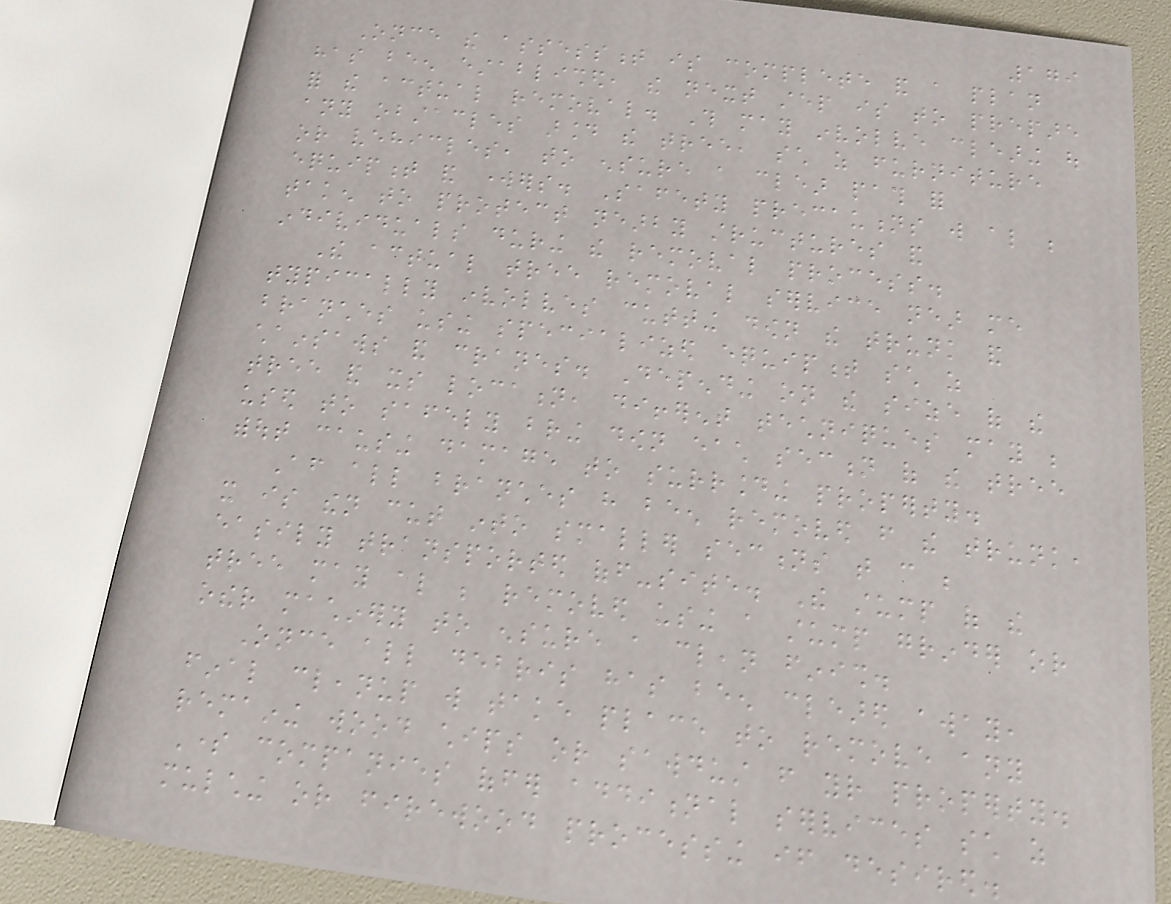179
Once the assessment is complete and a plan
has been established, the next step is to prepare
for the actual removal. This may involve clearing out
any obstacles around the tree, such as furniture
or vehicles, to ensure a clear path for
equipment and workers. Safety precautions will also be
taken to protect nearby structures and
individuals during the removal process.
The actual tree removal service near me
typically involves cutting down the trunk and
branches using specialized equipment such as
chainsaws and cranes. Depending on the size of the
tree and its location, different techniques may be
used to safely bring down each section of the tree
without causing damage to surrounding property.
After all branches have been removed from the trunk,
it is then cut into smaller sections that can be
easily transported off-site. The stump of the
tree may also be removed using a stump grinder or
other machinery to ensure a clean finish.
Once all debris has been cleared away,
final cleanup will take place to remove any
remaining wood chips or sawdust from your property.
Some companies offer additional services such as
mulching or firewood processing if desired.
